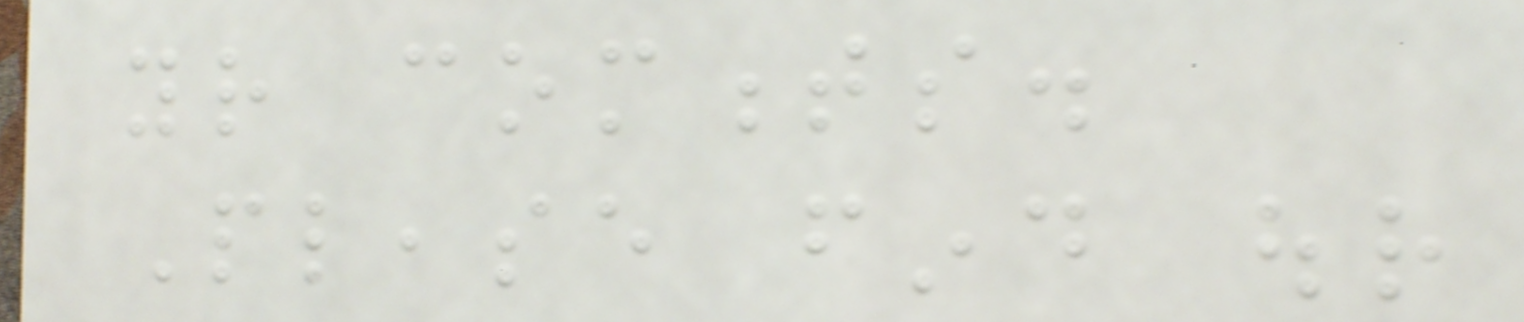your comments.
Please find our
